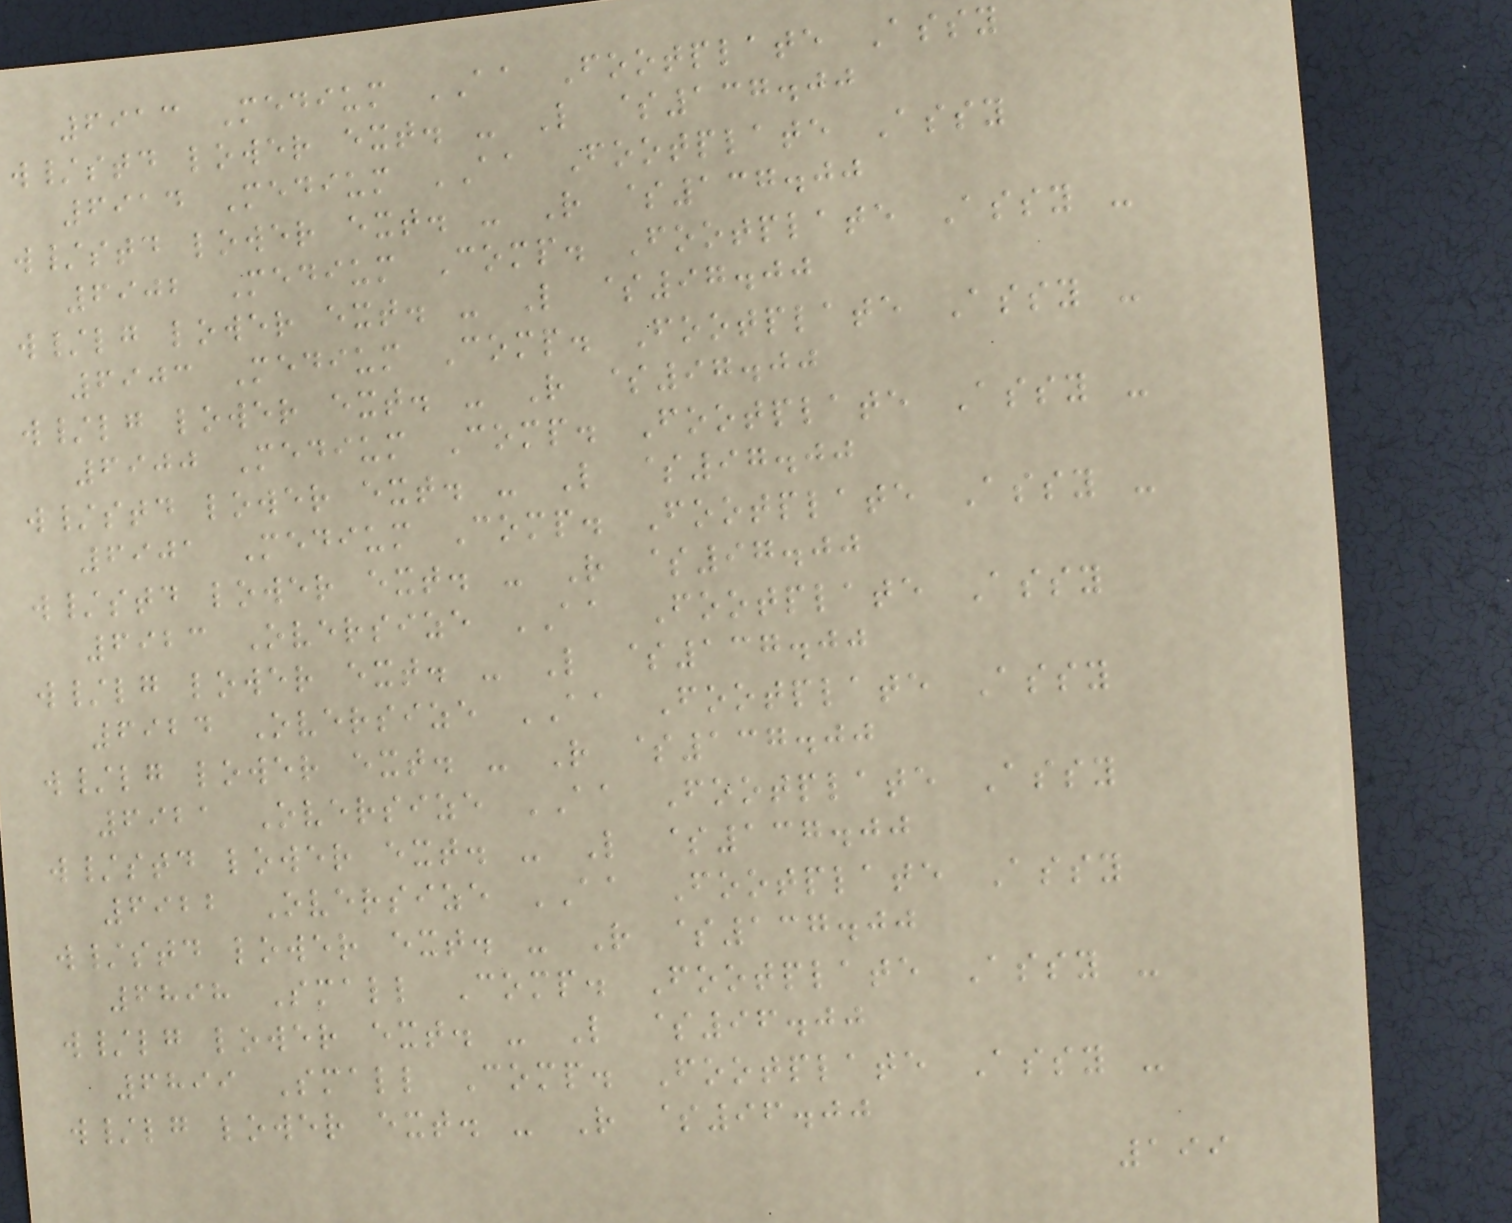6913 Medium AA Footplate Assy
w/std lower ext. - L $137.00
6914 Medium AA Footplate Assy
w/std lower ext. - R $137.00
6902 Medium Comp. Footplate Assy -
w/lg lower ext. - L $97.00
6903 Medium Comp. Footplate Assy -
w/lg lower ext. - R $97.00
6900 Medium Comp. Footplate Assy -
w/std lower ext. - L $97.00
6901 Medium Comp. Footplate Assy -
w/std lower ext. - R $97.00
6923 Oversize AA Footplate Assy
w/lg lower ext. - L $137.00
6924 Oversize AA Footplate Assy
w/lg lower ext. - R $137.00
6921 Oversize AA Footplate Assy
w/std lower ext. - L $137.00
6922 Oversize AA Footplate Assy
w/std lower ext. - R $137.00
6898 Small Comp. Footplate Assy -
w/lg lower ext. - L $96.00
6899 Small Comp. Footplate Assy -
w/lg lower ext. - R $96.00
199
